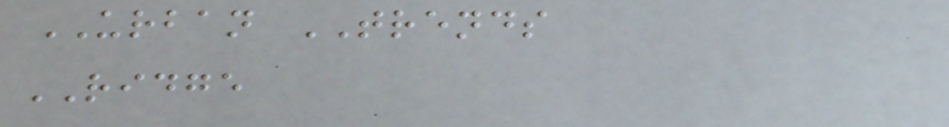URBAN TRENDS
RIDGE
